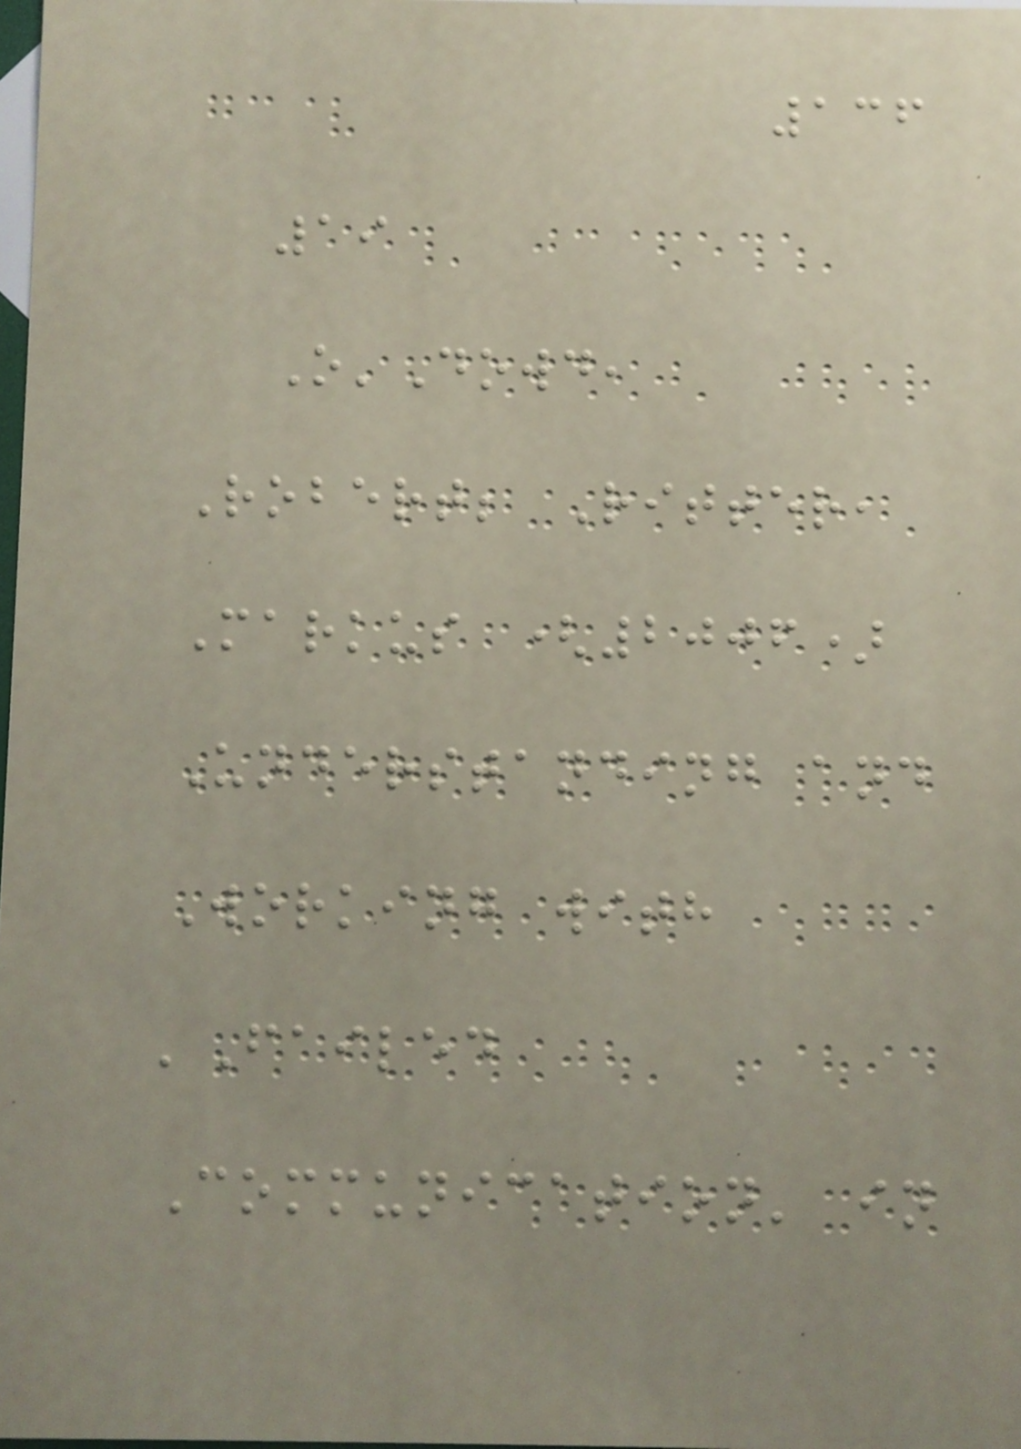136
19
O'Dowd,
Robert; Ritter,
Markus (2006)
Understanding and
Working with
'Failed
Communication' in
